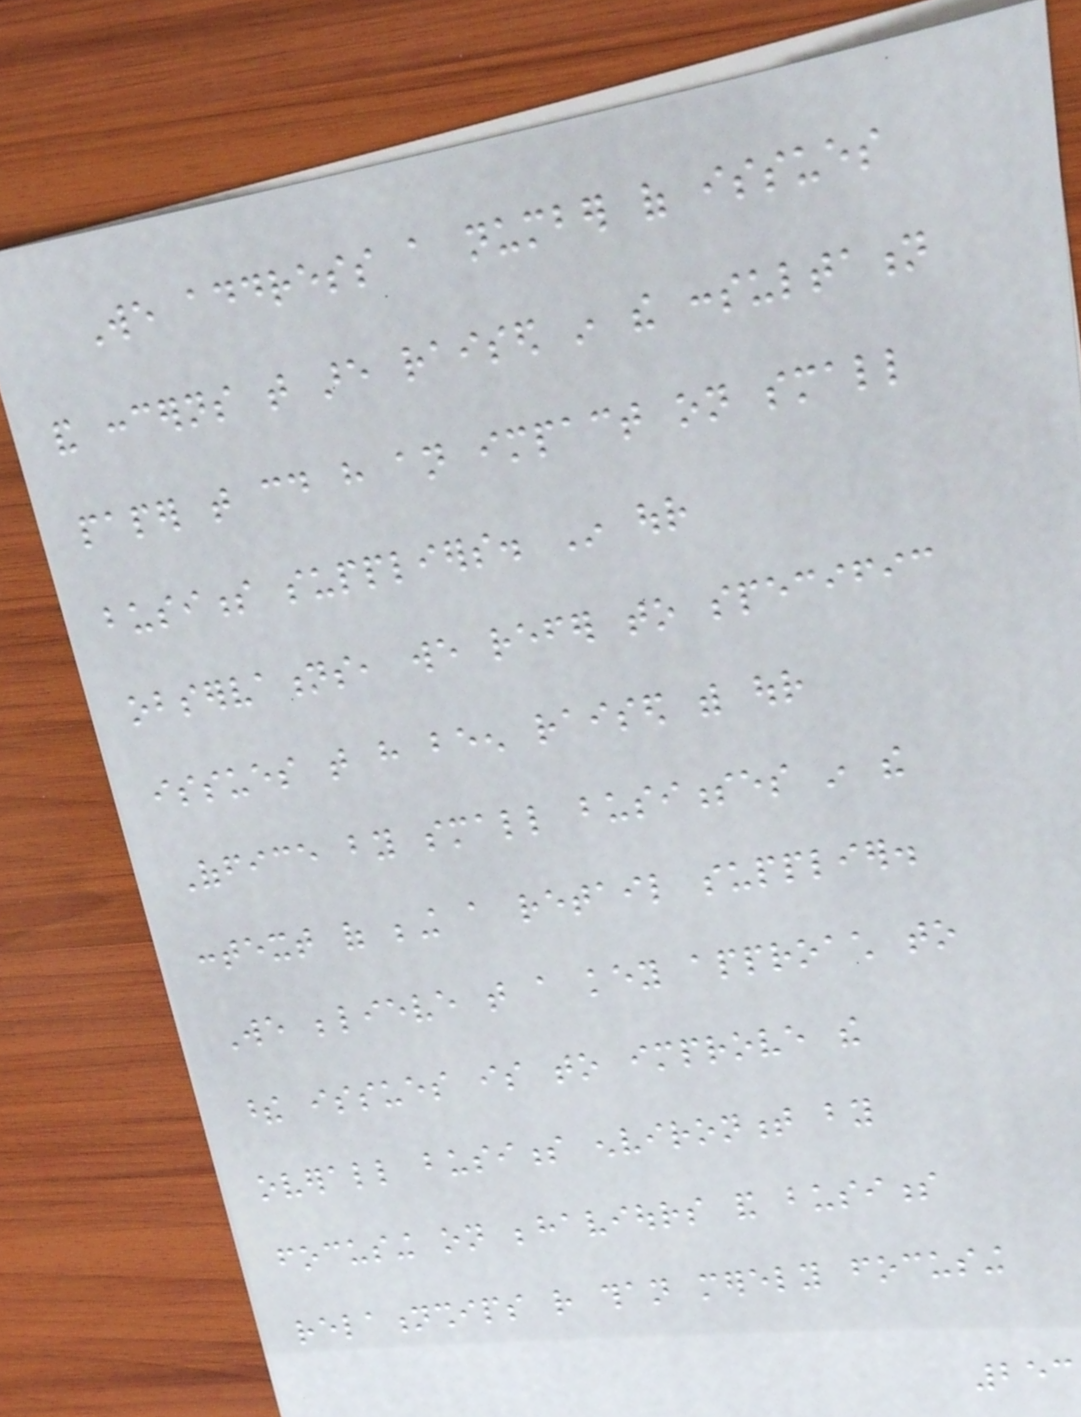We address a number of issues
and concerns that are raised in the consultation
paper that could have an impact on small
business suppliers. In our
observations, we refer to specific
issues that have been raised with our
Office by small businesses in the
context of being a retail supplier.
We believe that a key approach to
these issues is to improve the
overall business environment by
focusing on behaviours and business
relationships rather than merely focusing
253
